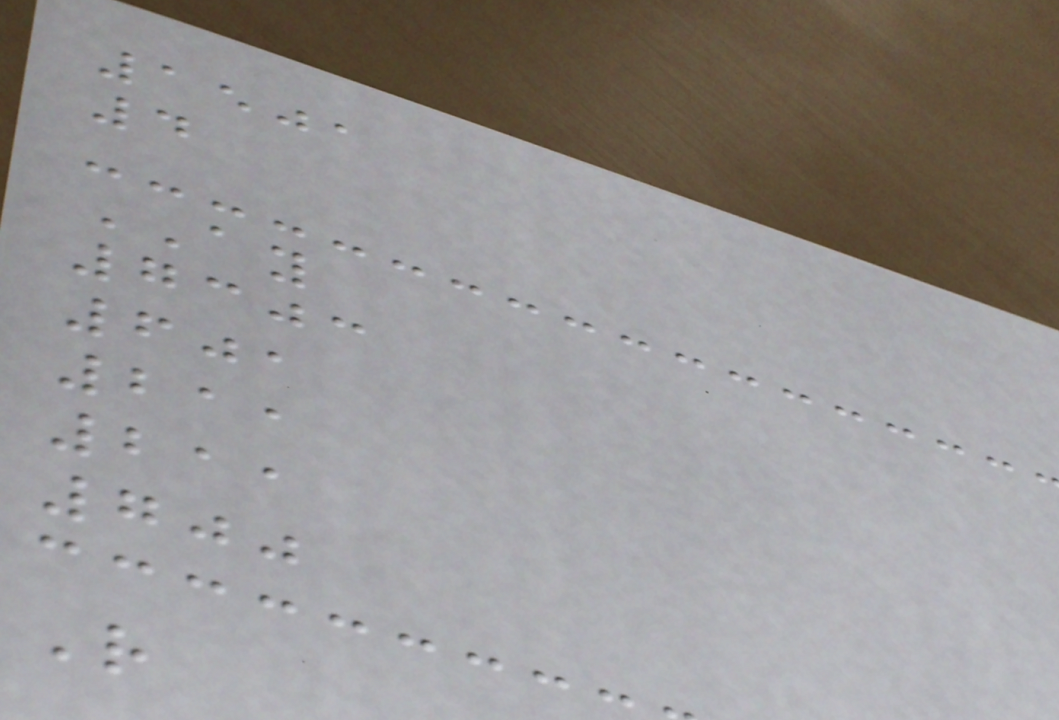1501
4
AY
7303
601
211
211
700
R
